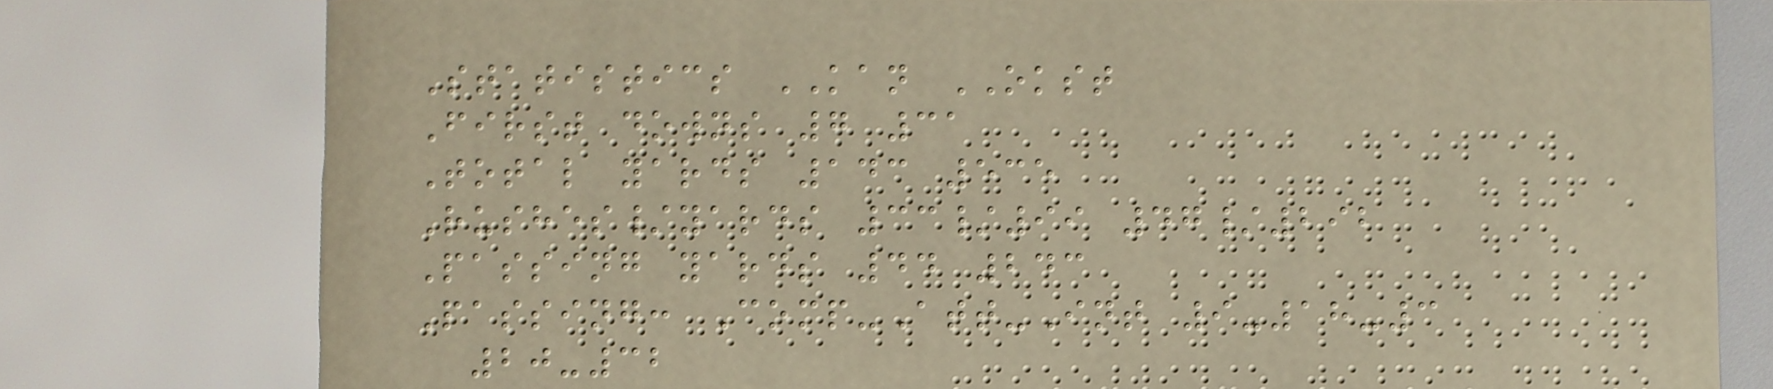Statistics KAN OKST
First downs 7 31
Total yards 143 535
Rushes/yards 33/99 47/292
Passing yards 44 243
Passing: Comp-Att-Int 9-18-3
20-32
